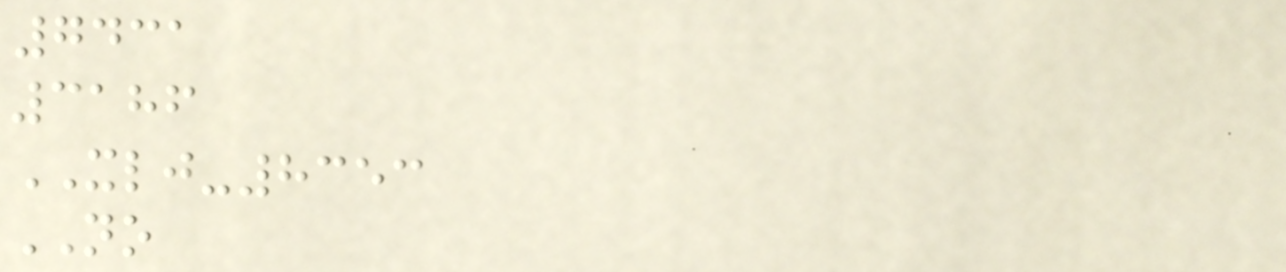7431
3186
XLJ-8353
NO
